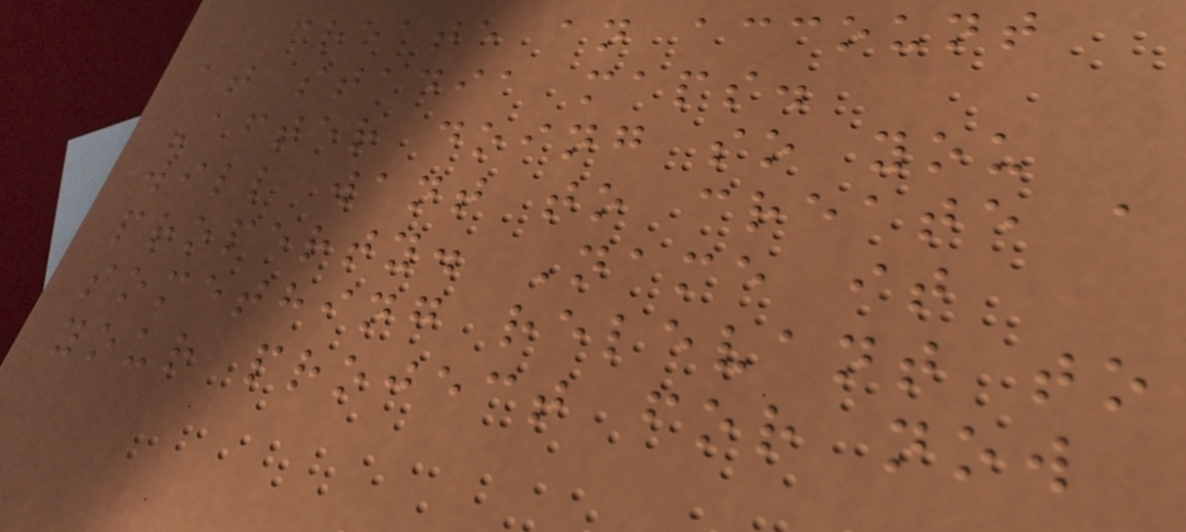create an account
at stadia maps.
After doing so you
will want to create a
property. Name it
something relevant to
your project for now
